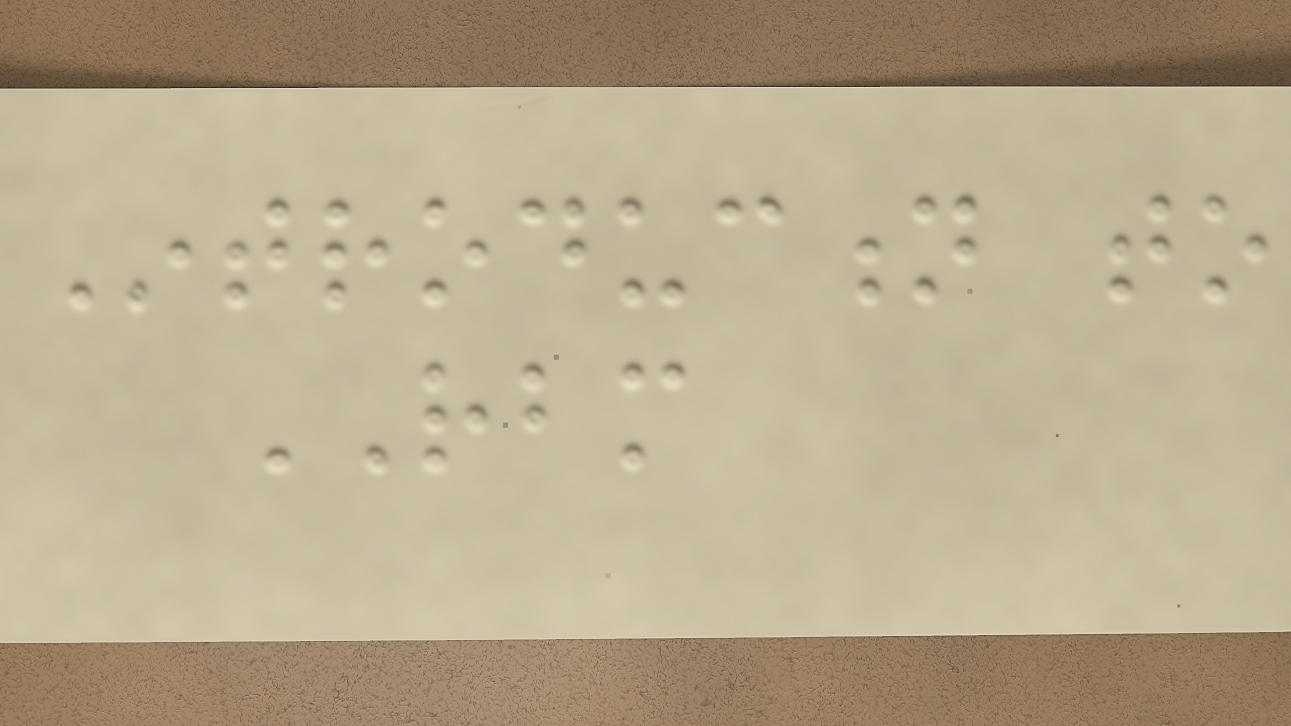Introduction to
RBM
